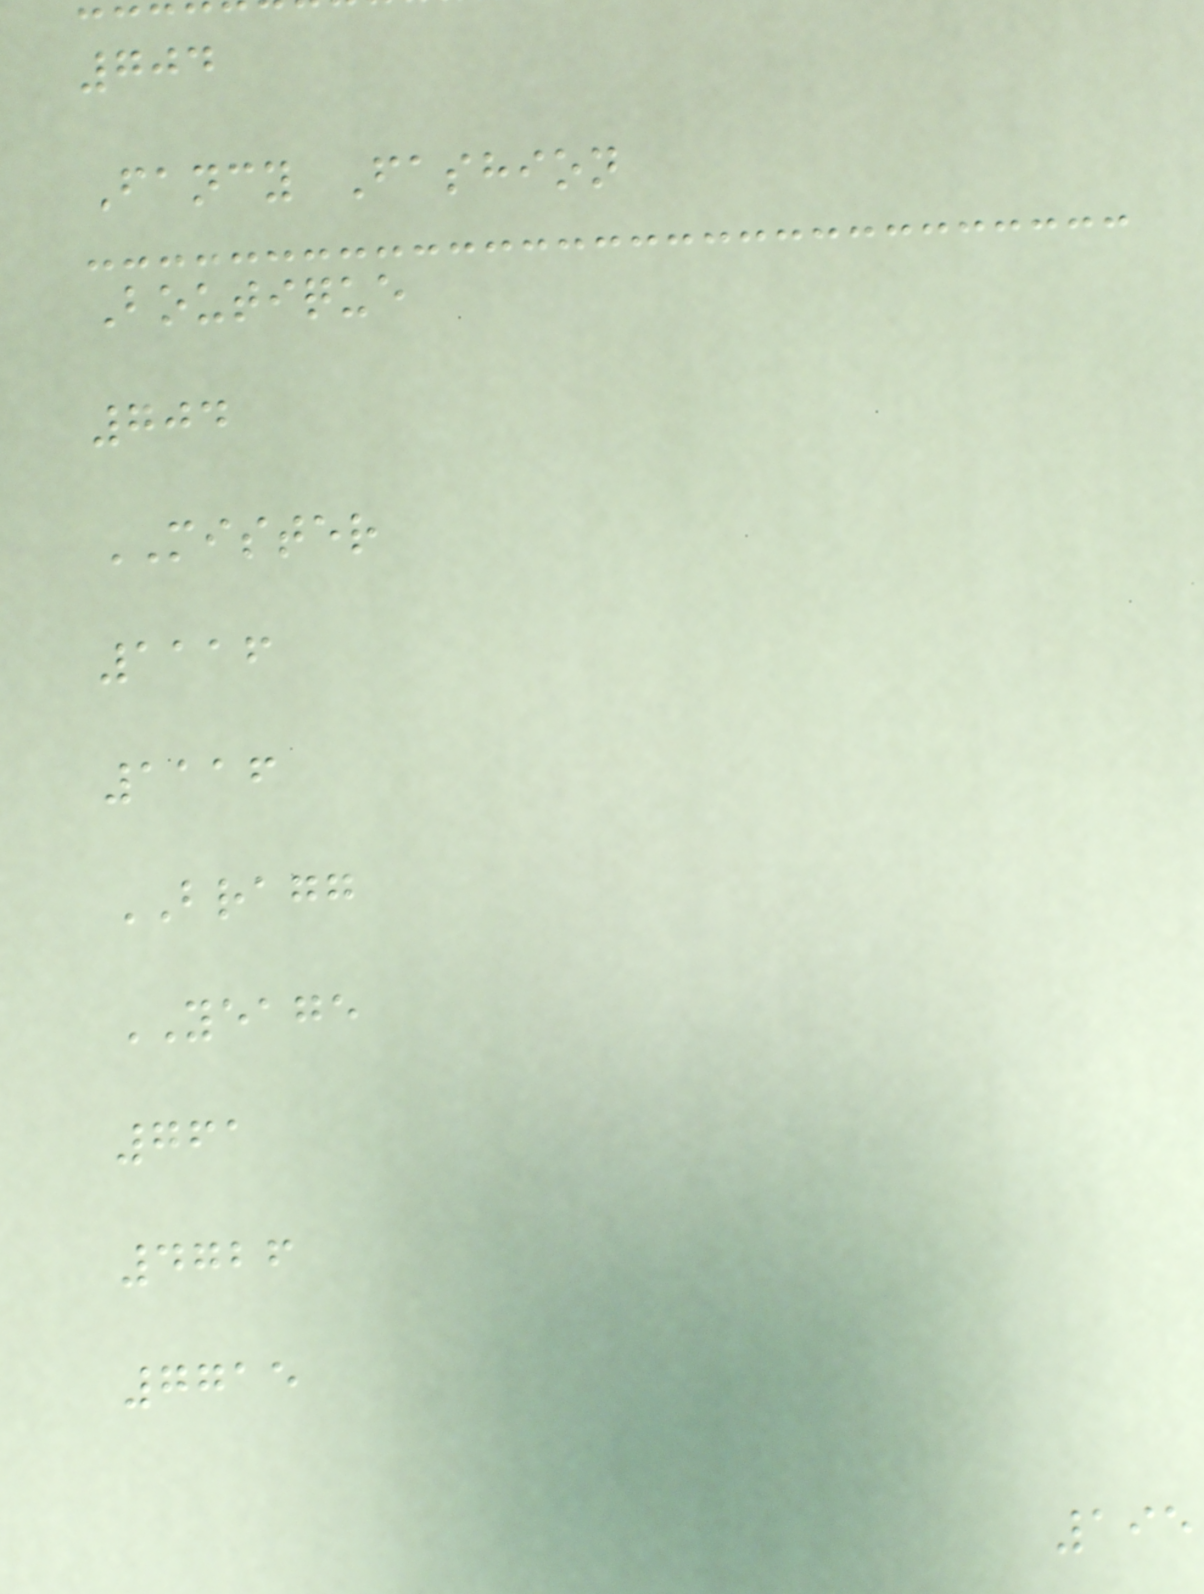704
Fancy Fashion
Boutique
704
MISTER
1116
1116
BRAGG
YEAGE
761
4726
7715
195
